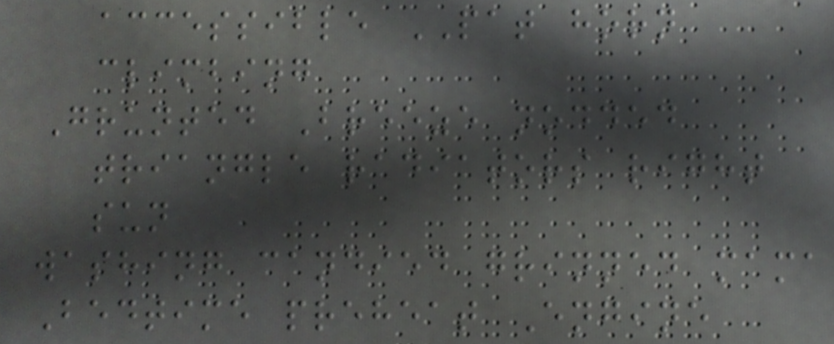accessible PAT horn
climbing
Grunted Breeze nodded
triangle radiators right
sun
washing candied grinned mama
Bedtime preheat Engine
